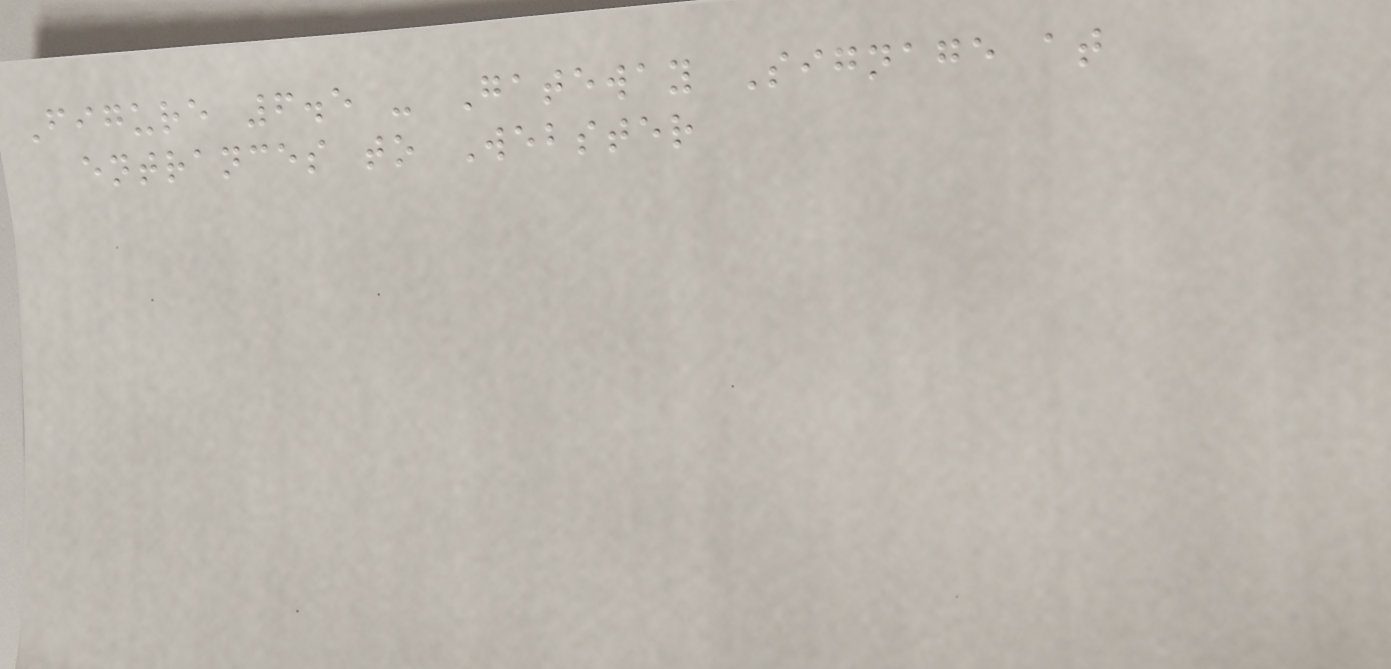Figure 6.5 - Gateway Signage at
entrances to Webster
